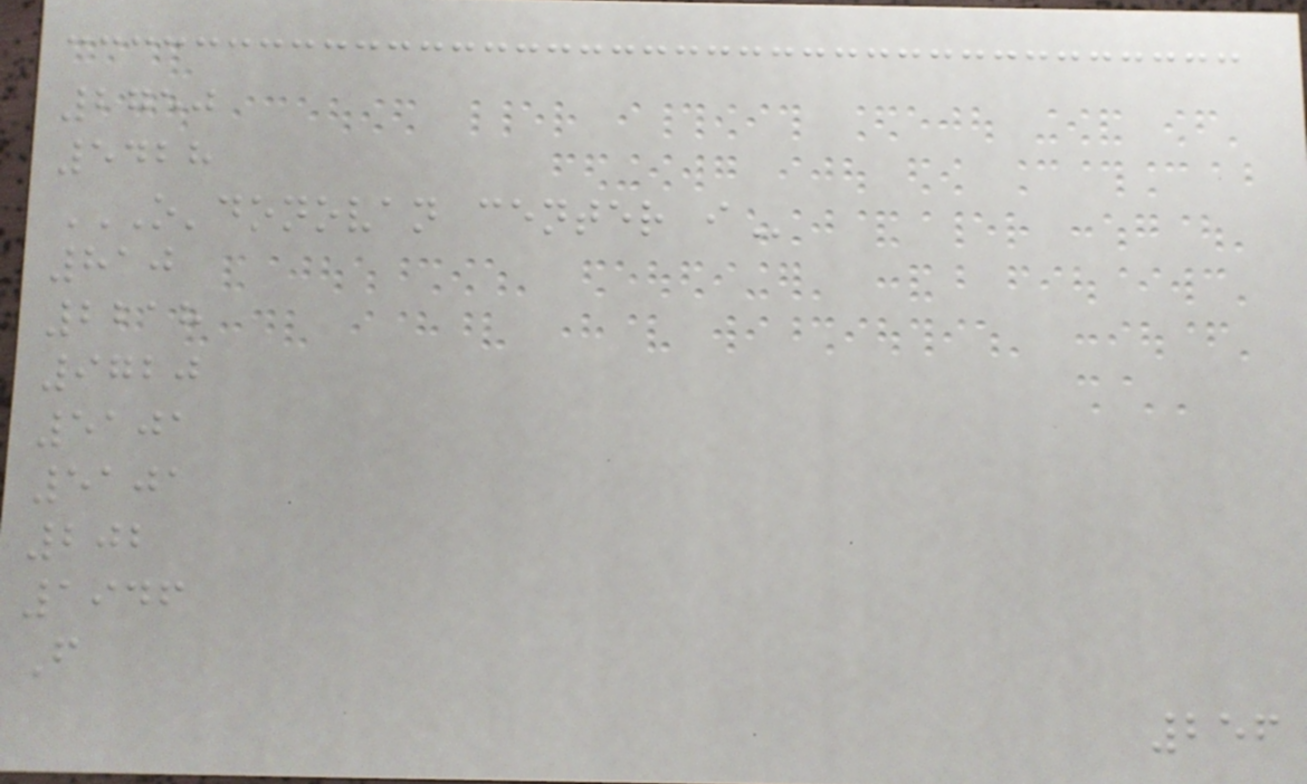2750
5428
O'DONOVAN CENTER I
810
2218
9720
5101
5101
202
1946
F
256
